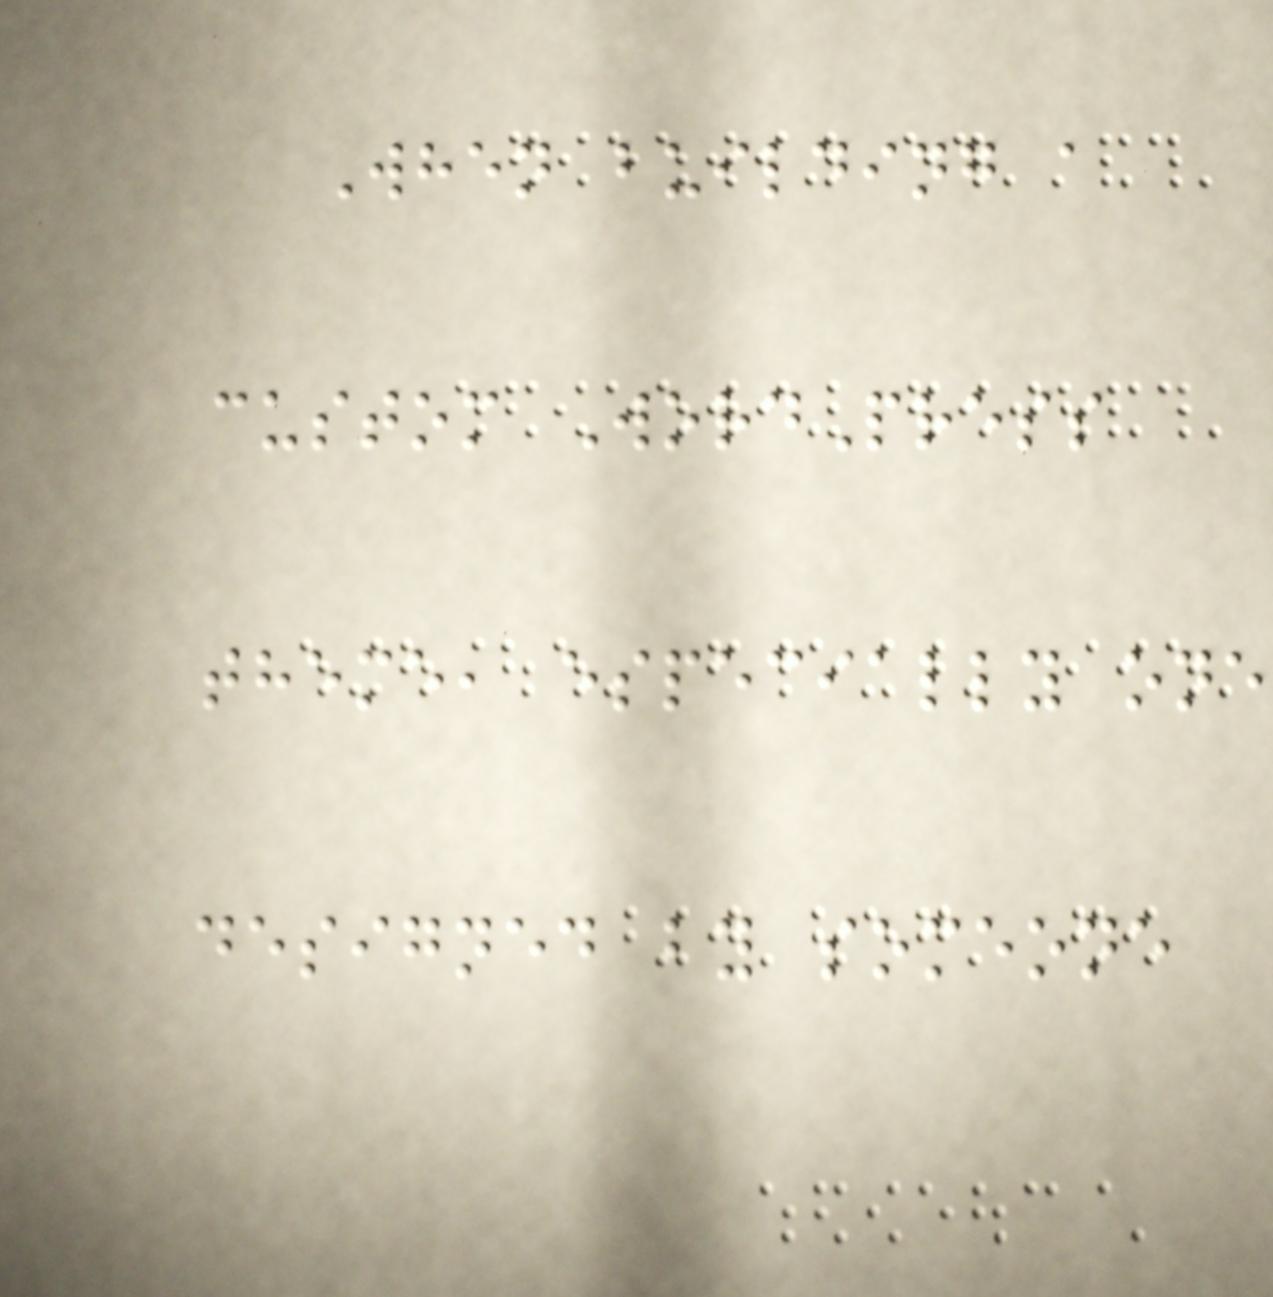When building a
custom WordPress
theme, especially one
designed by someone
